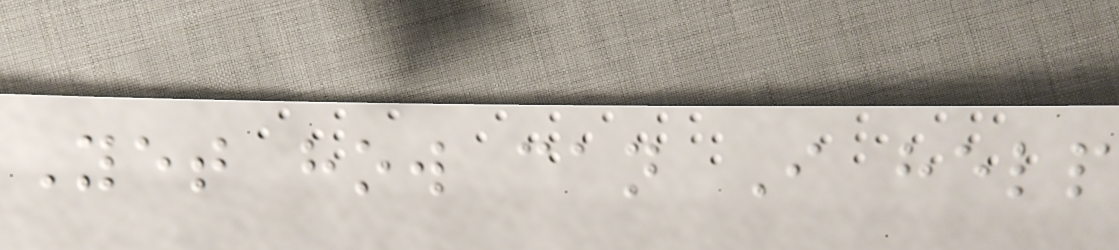Yet how can I help
